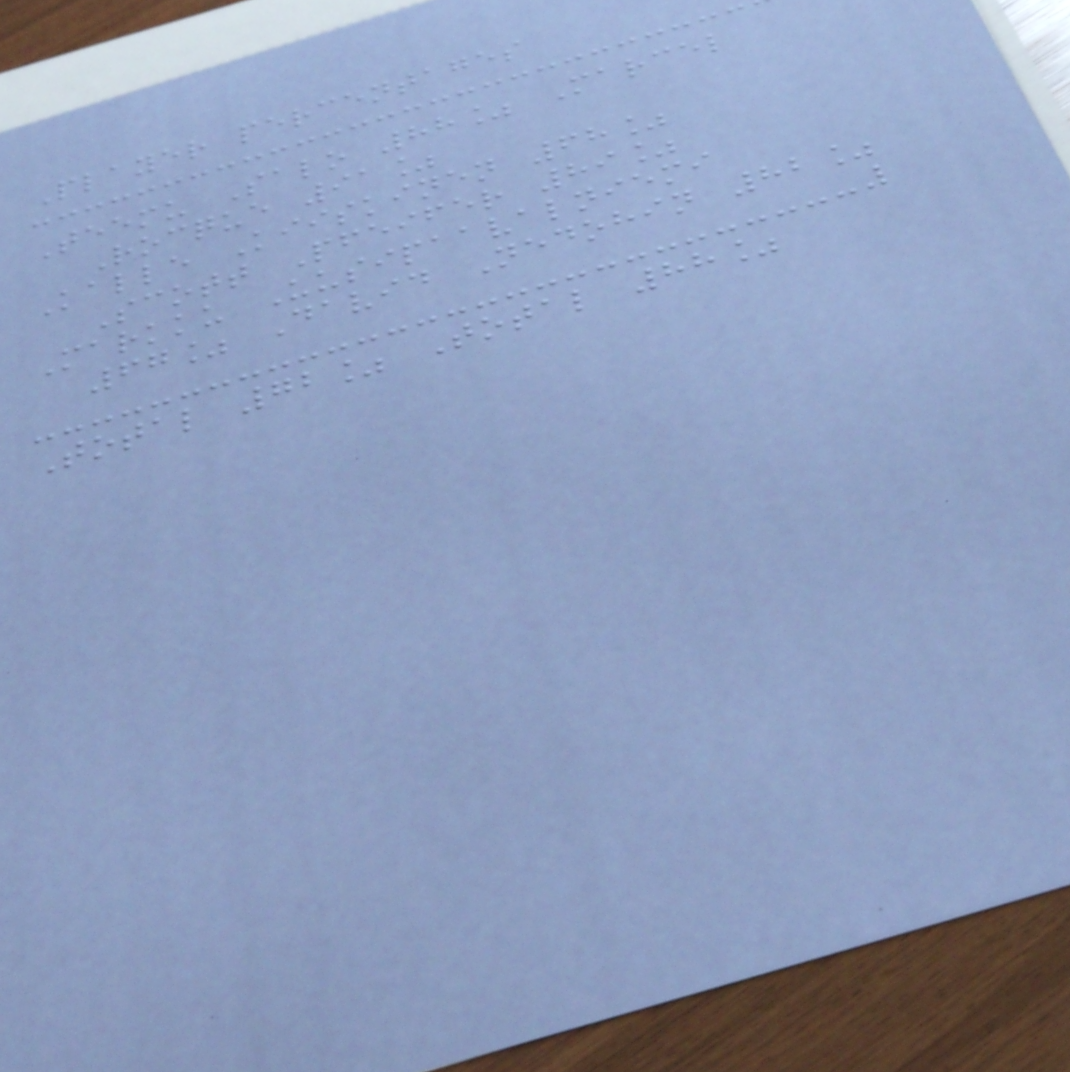Player percentages
Teemu Salo 88% Marcel
Rocque 91%
Kalle Kiiskinen 68%
Scott Pfeifer 89%
Markku Uusipaavalniemi
67% David Nedohin 82%
Total 72% Total 88%
